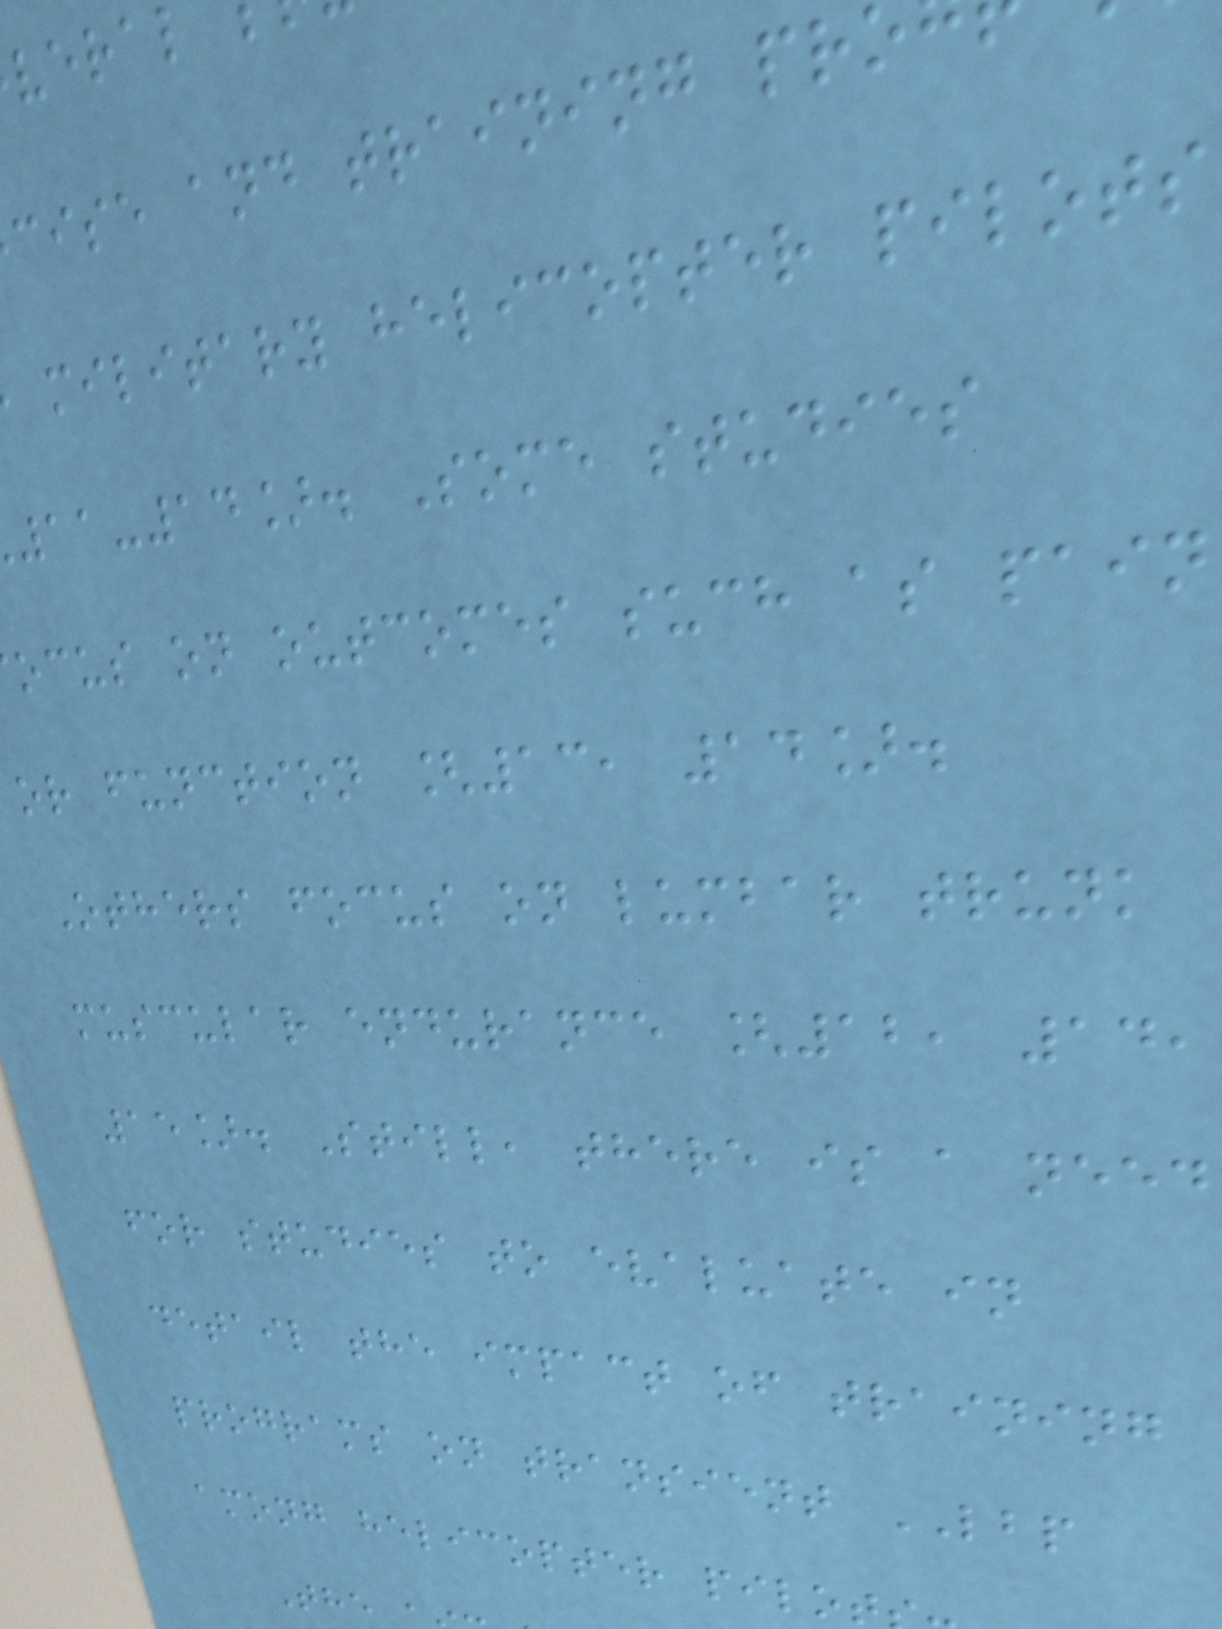cise and training pr
military helicopter pilots
11-14]. Some studies
ocus on outcomes such as pain
or function [13, 14].
Others focus on lumbar trunk
muscular endurance [12, 14,
15]. Still, there is a need
for studies to evaluate in
detail the impact of training
programs on transient LBP
among helicopter pilo
